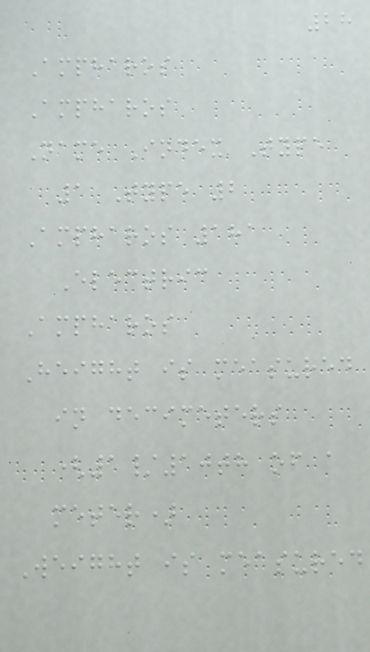28
Ampharos
Ampharos
Name Index Type
1 Type 2
Ampharos 181
Electric
Ampharos
Height is measured
in decimeters
(1/10th of a
meter)
Weight is measured
